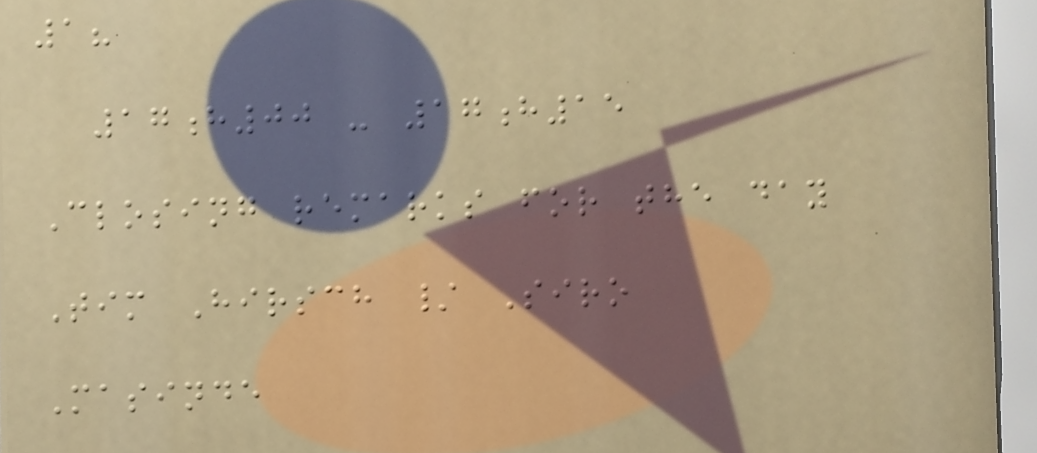1?
17h00 - 17h15
Closing remarks for the day
Tim Hirsch / Siro
Masinde
